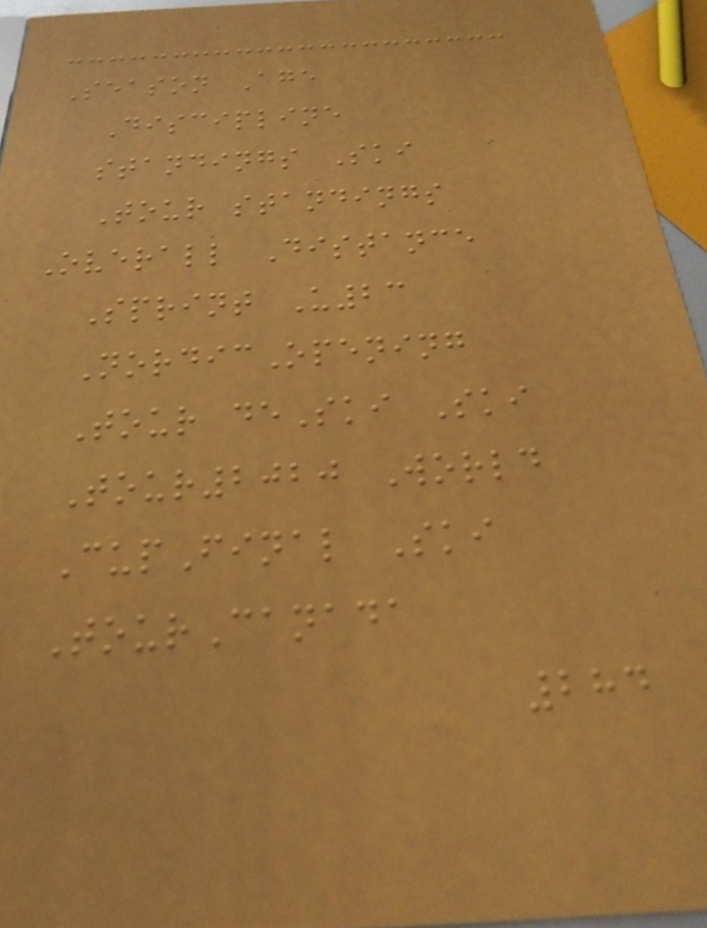Season Age
Discipline
standings Ski
Tour standings
Overall Distance
Sprint U23
NordicOpening
Tour deSki Ski
Tour2020 World
CupFinal Ski
TourCanada
284
